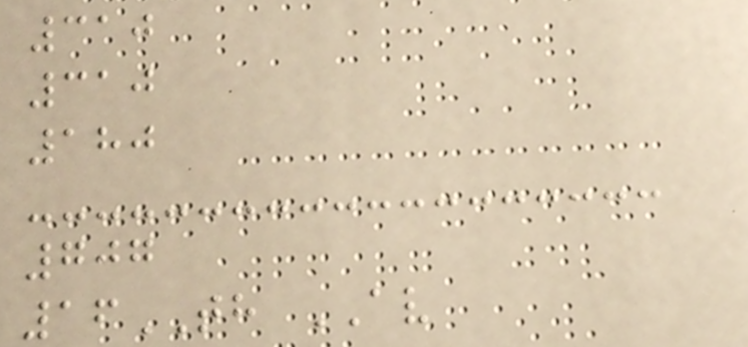310
310
180
707
16TH AV
